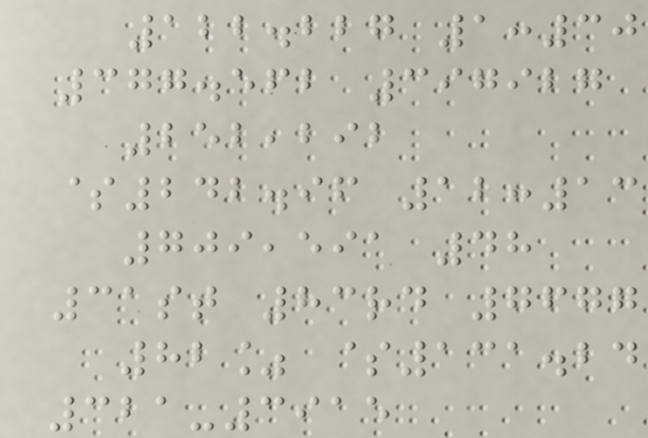122.227 1:30
377.562 397927
252,292
$242.96 12:13
709,591 48
31st 83rd 7677
82% $131.24
321-3915
